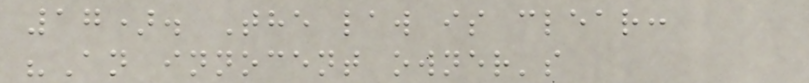17). The law is clear:
"An innocent owner's
